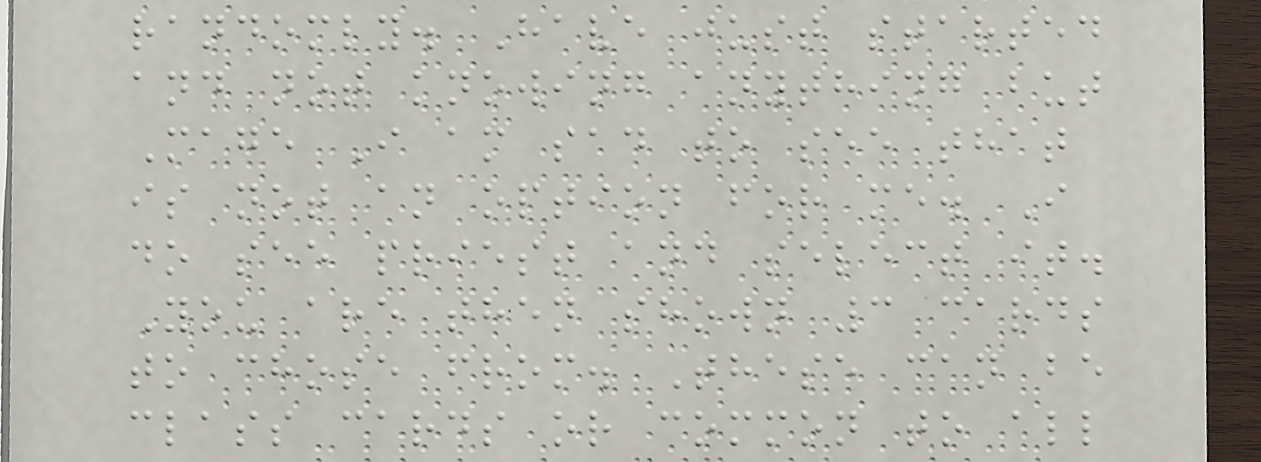randomly. Have just started
and not knowing anything but
Mage I am sad to see that
is not an option for me. I
do see priest and select it.
You are then shown 3 cards
to chose from. These can be
class cards or common to all
